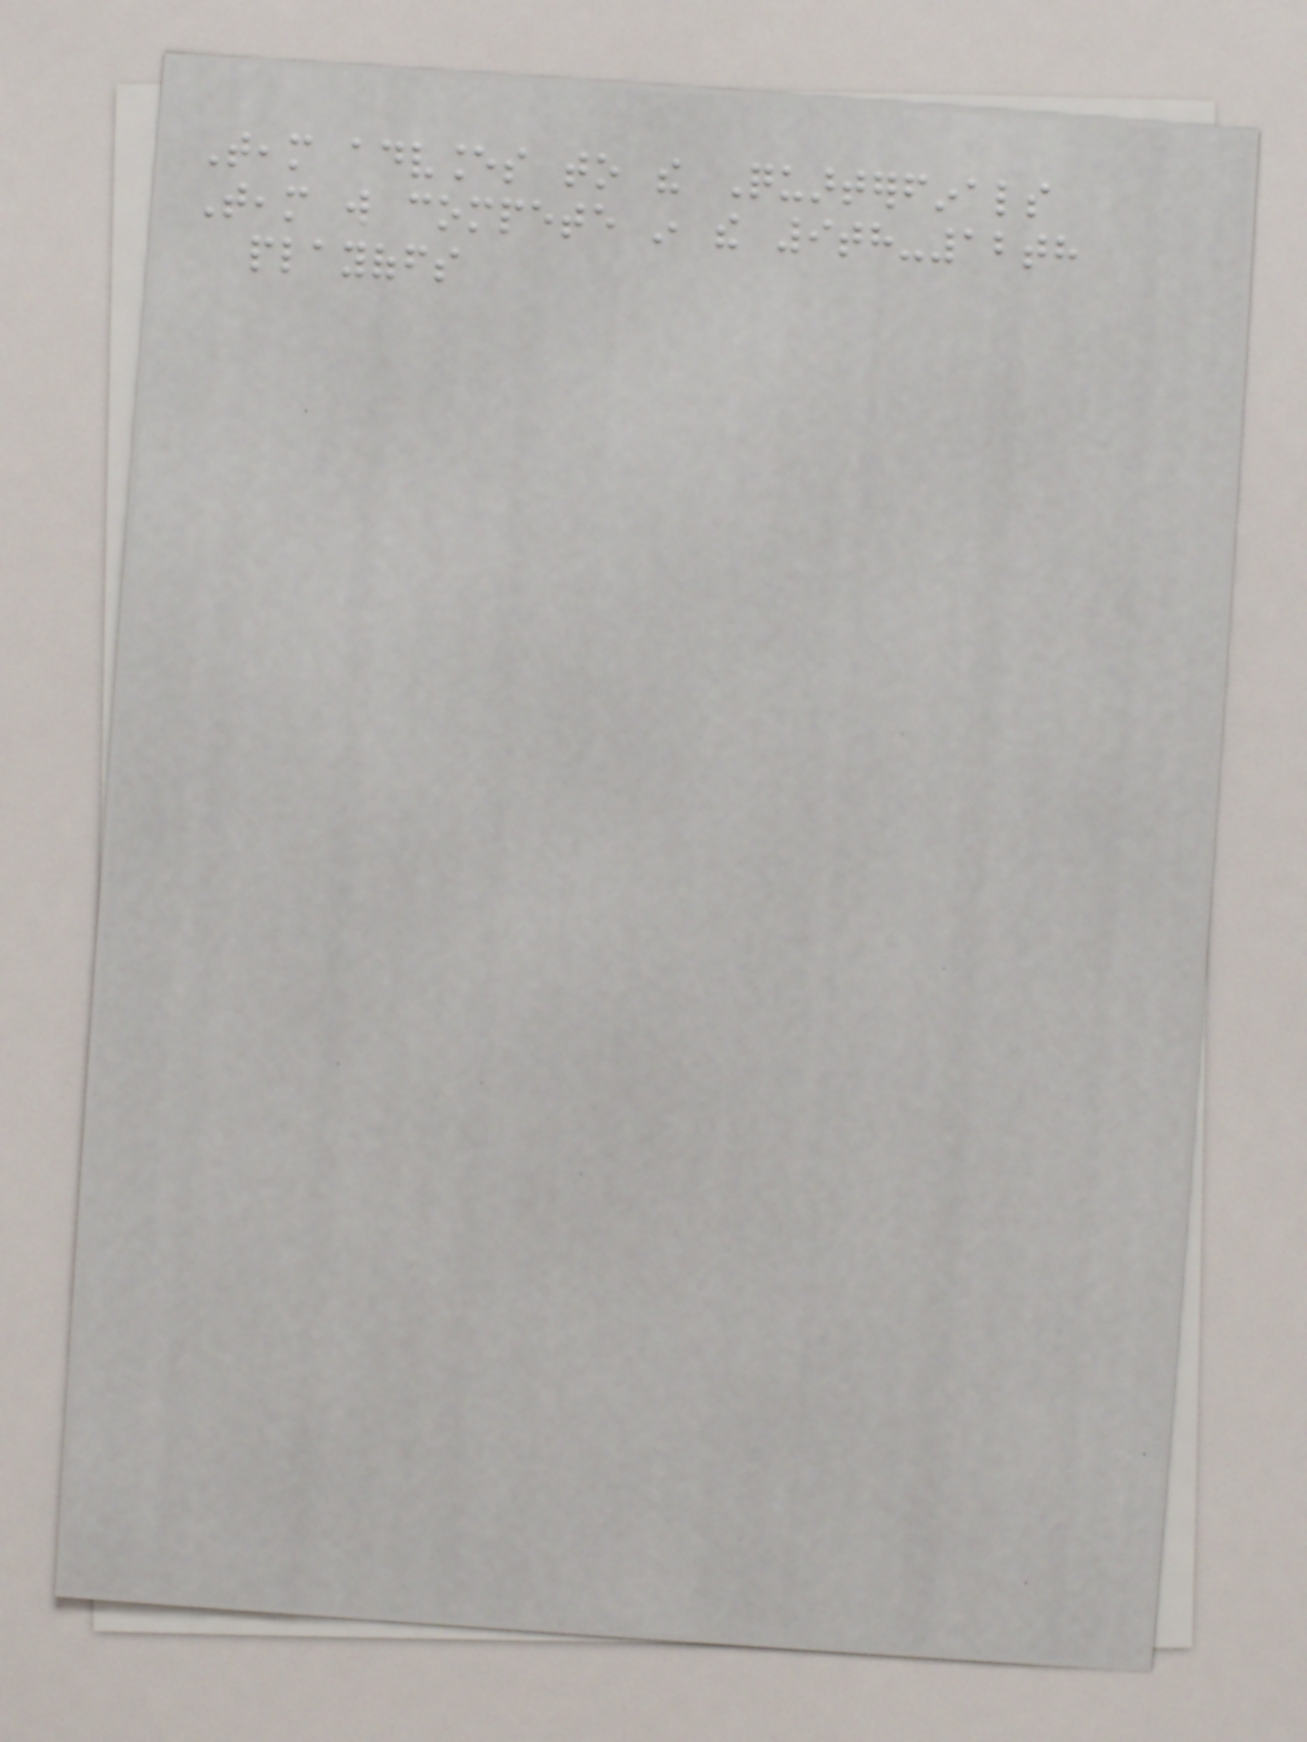Team advances to the Quarterfinals
Team will compete in the 9th-12th
playoffs
